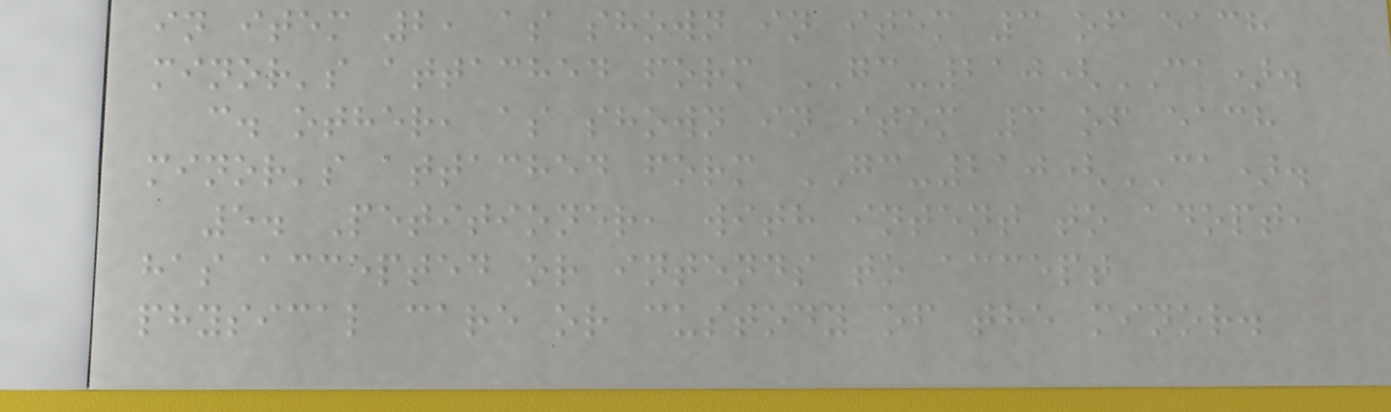in item 2, as shown in item 3 of each
minor's attached form GC-210(CA).
c. other, as shown in item 3 of each
minor's attached form GC-210(CA).
5. Petitioner, with intent to adopt,
has accepted or intends to accept
physical care or custody of the minor.
